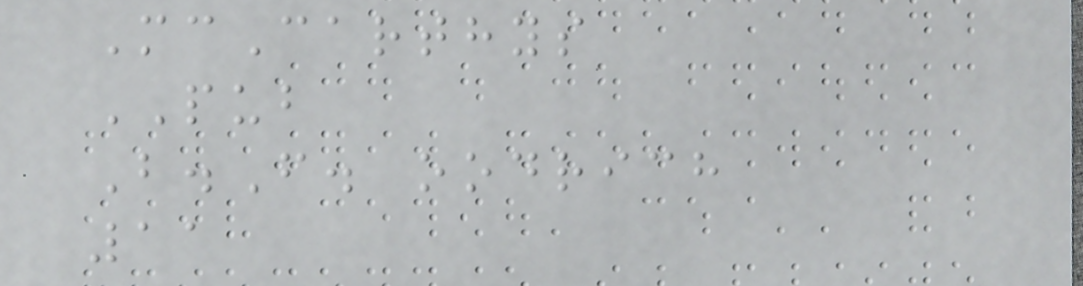McCarthys
PUB
B.F. oodrich
11
